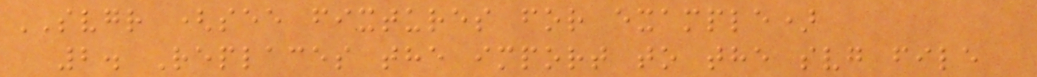SVGR (see fixtures for example)
2. Replaces the import to the svg file
